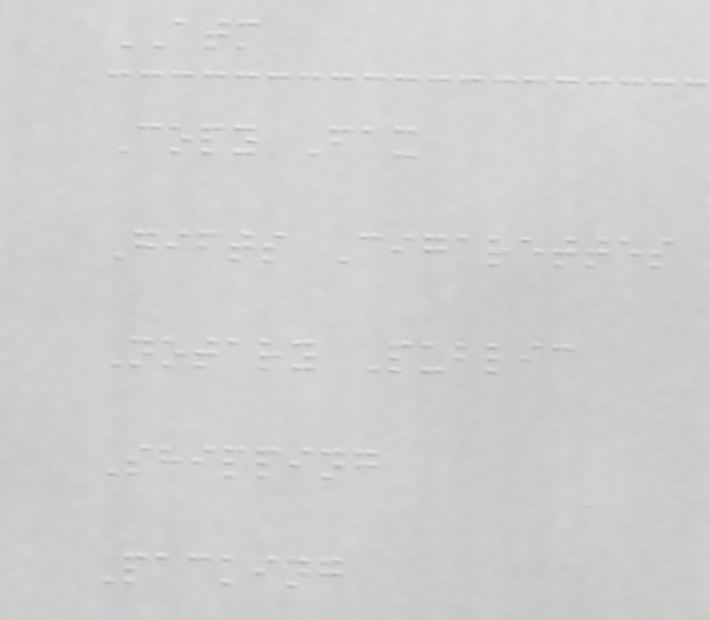ATM
Copy Fax
Gifts Cigarettes
Notary Public
Shipping
Packing
